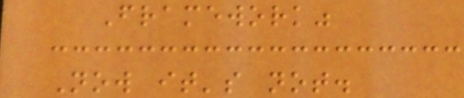Framework"
Now it's not.
